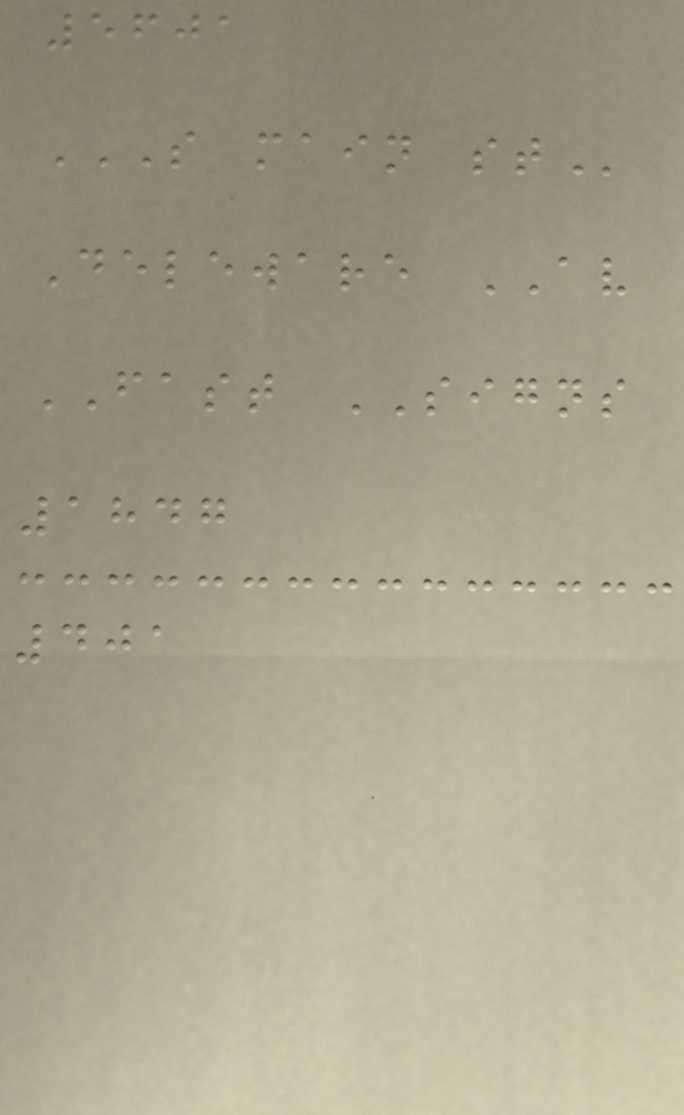5601
S MAIN ST
Deleware AV
FAST SIGNS
1847
401
